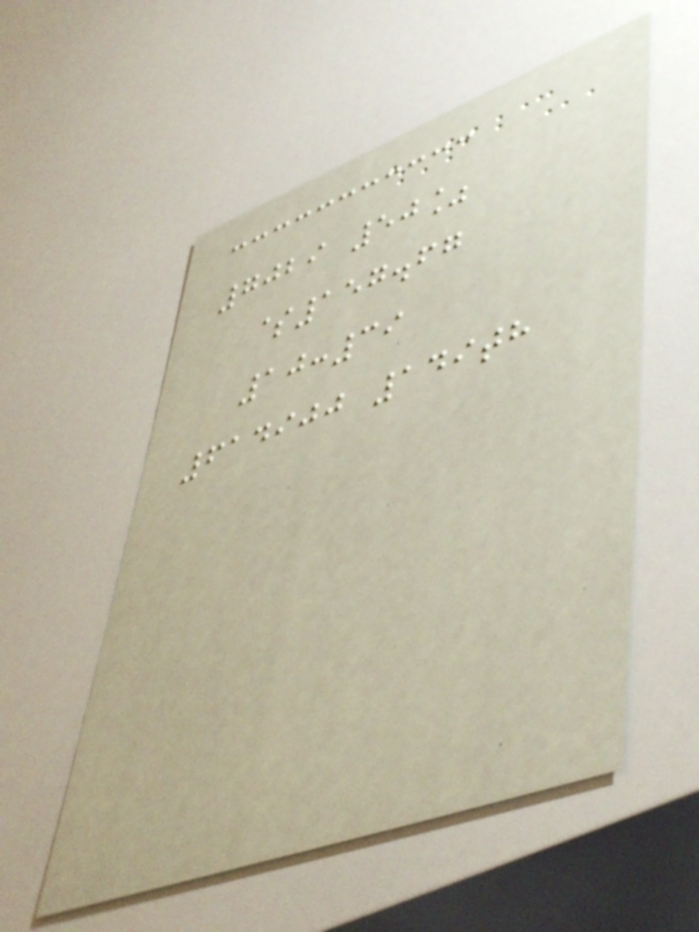7029 50%
$157.67
10:39
614900 149th
